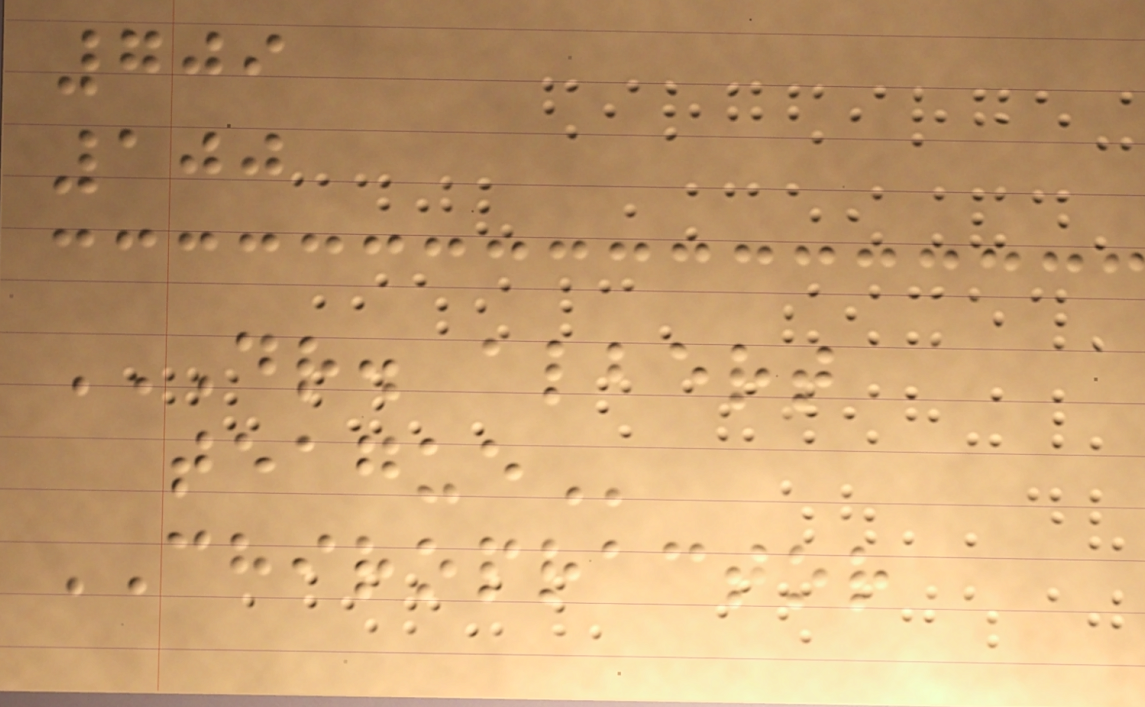709
100
DR. ALBERT
TEAGUE
CHIROPRACTOR
